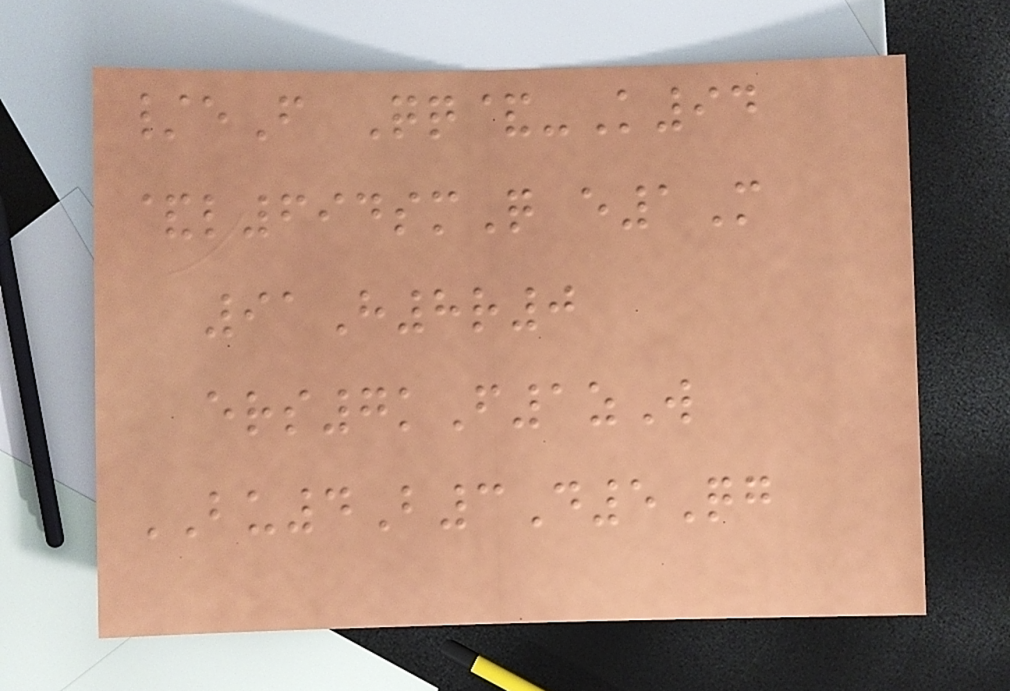/eF Qq&-K94
&l694smQ e1M
91H8r0
ers7kF1zW
BU4B3D5Qg
